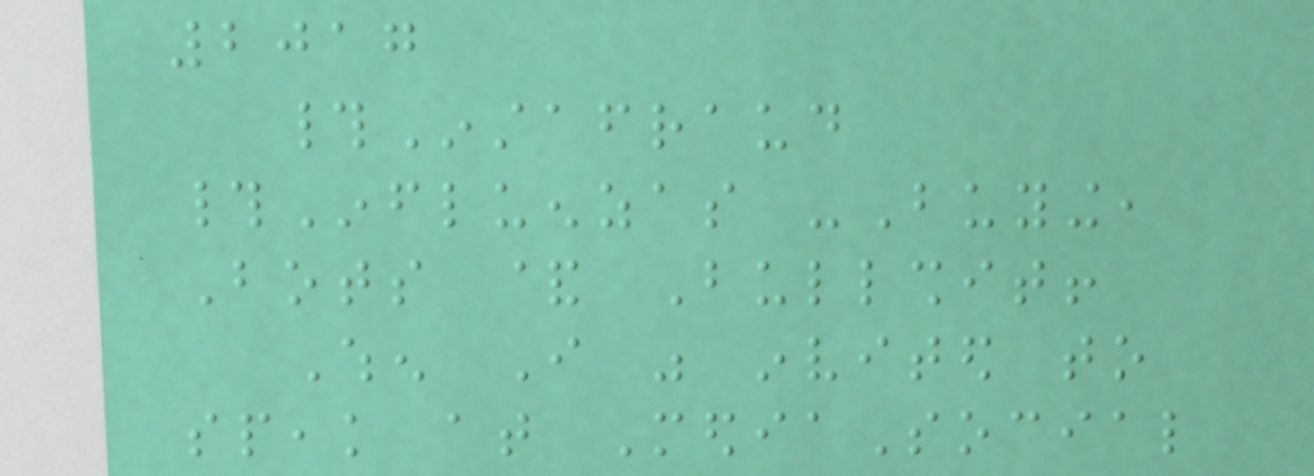2017
#Instafraud
#Influenzas -Buying,
Bots & Bullshit!
When I was invited to
speak at MediaSocial
